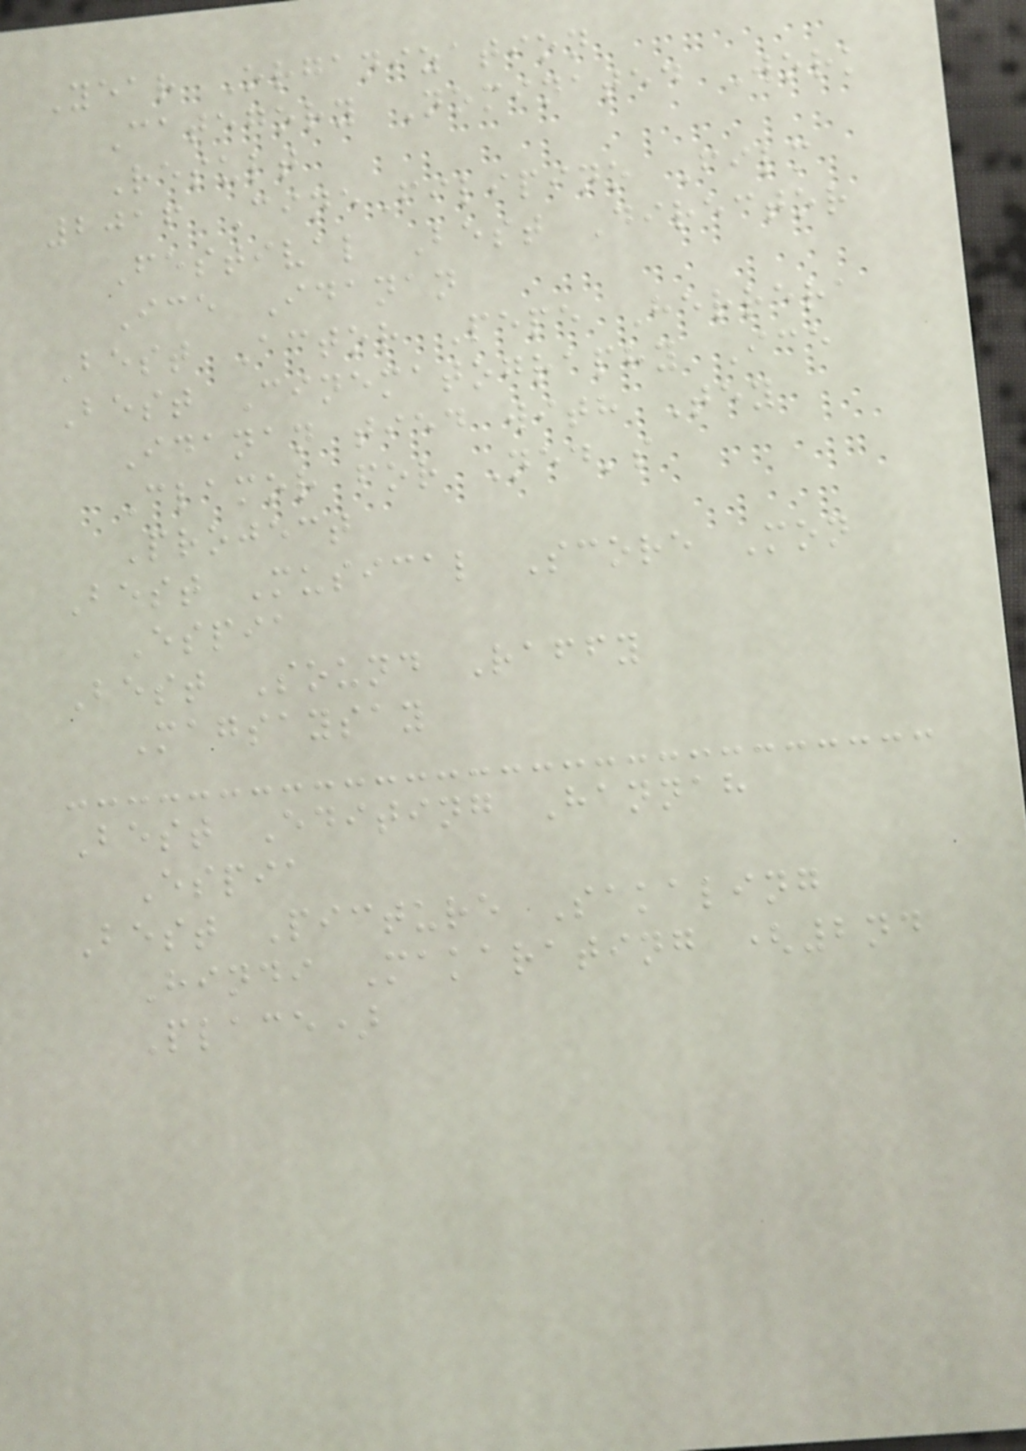Year Organization
Category Nominated Work
Result
2016 CineFilipino Film
Festival Best Director
Ice Idanan
Best Actor Pepe Herrera
Best Cinematography Ice
Idanan tied with Tey
Clamor for Ned's
Project
Best Musical Score Mon
Espia
Best Sound Raffy
Magsaysay
Best Editing Hannah
Espia
Best Picture Sakaling
Hindi Makarating (2nd
Place)
